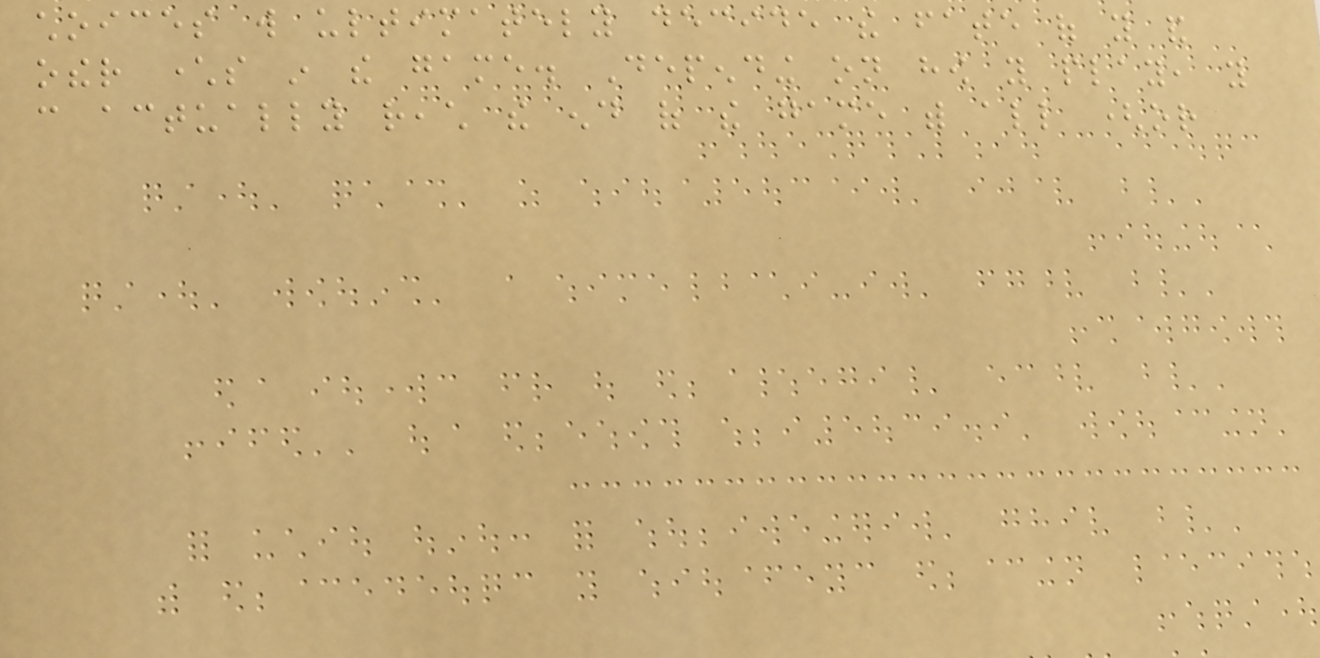choices will ultimately decide the fate of you and
other characters in the game. Depending on how you play, you
can actually reach the end of the game with all (or
